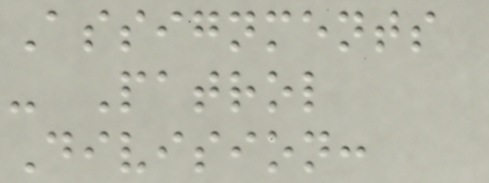Assignments
- Patrol
Division:
